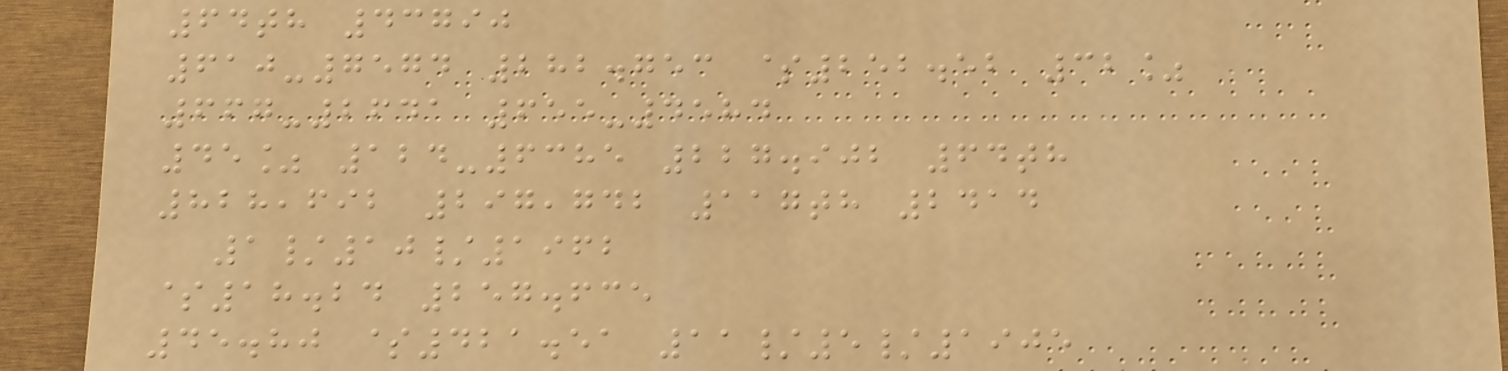64th 43790
610-7574 282.753 $252.52 32%
667-2641 655-4584
45% 124-6385 227.902 64th
828,692 297,742 117th 2414
1/10/1962
$18.24 257.635
45.80 $421.51 11/5/1905
